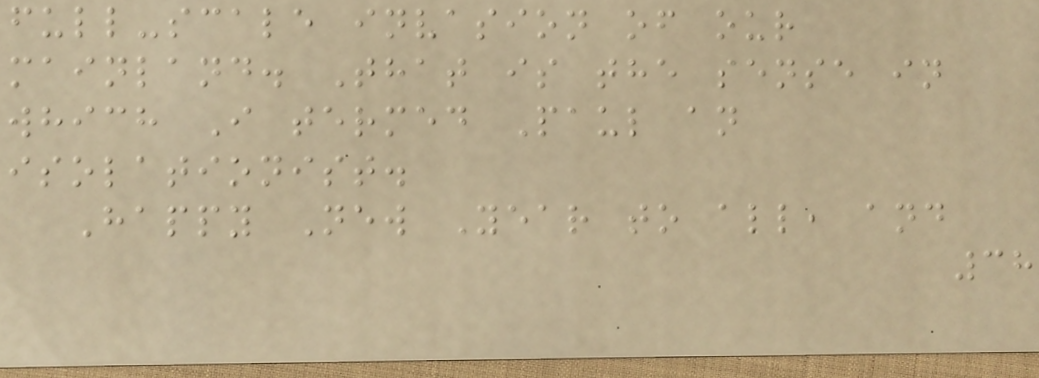full-scale invasion of our
mainland. That is the sense in
which I termed Paul an
isolationist.
Happy New Year to all, and
38
